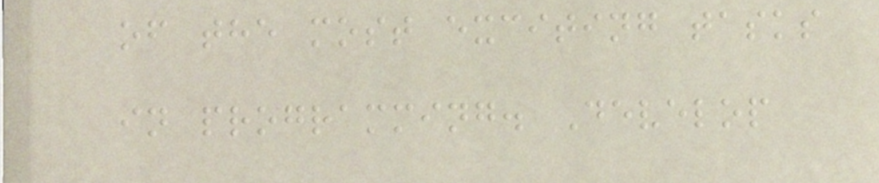of the most exciting tasks
in programming. Develop
